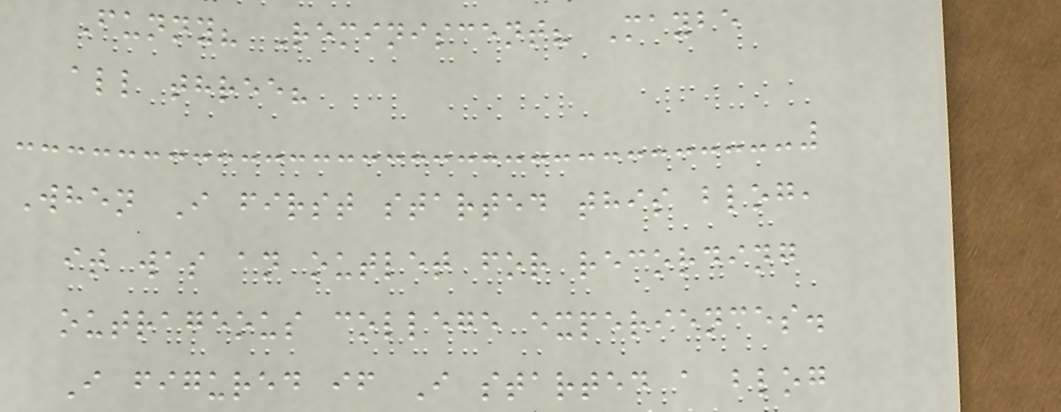Funny? Reminiscent? Maybe
all three?
When I first started this blog,
it was an outlet for recording
outrageous college experiences.
I figured if I started a blog
